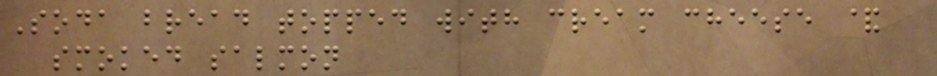Soda bread topped with cream cheese &
smoked salmon
